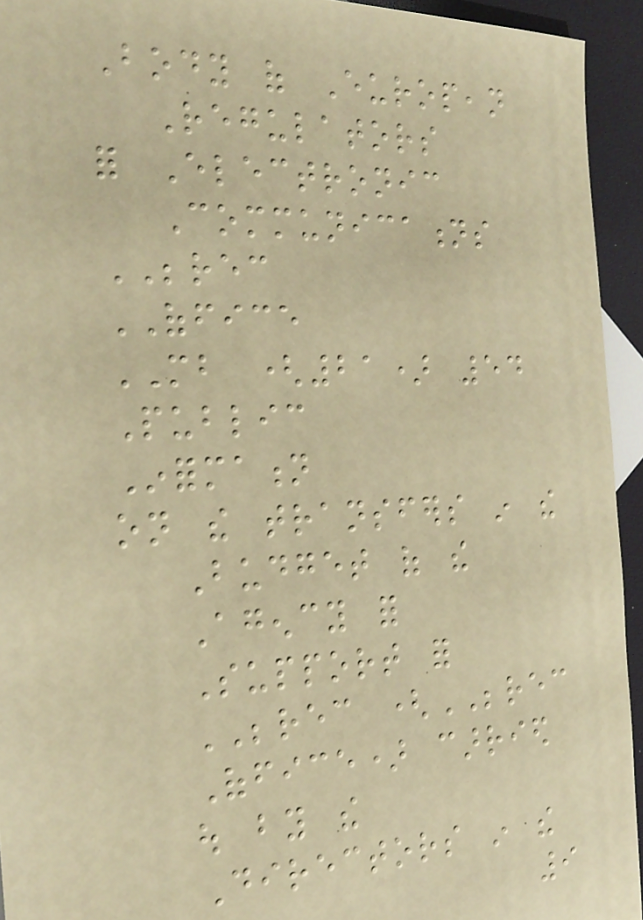Body of European
Regulators
for Electronic
Communications
BEREC
OFFICE
MB (21) 54
Public
Information
on the transfers in the
Budget of the
Agency for
Support for
BEREC (BEREC
Office) carried
out by the
Directors in the
9
